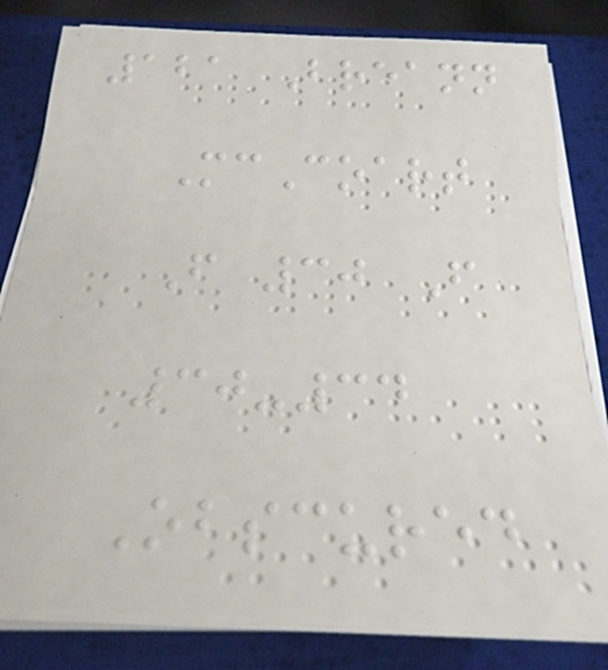121 Breann
McCoart
F 30 F
30-34
Obscured
